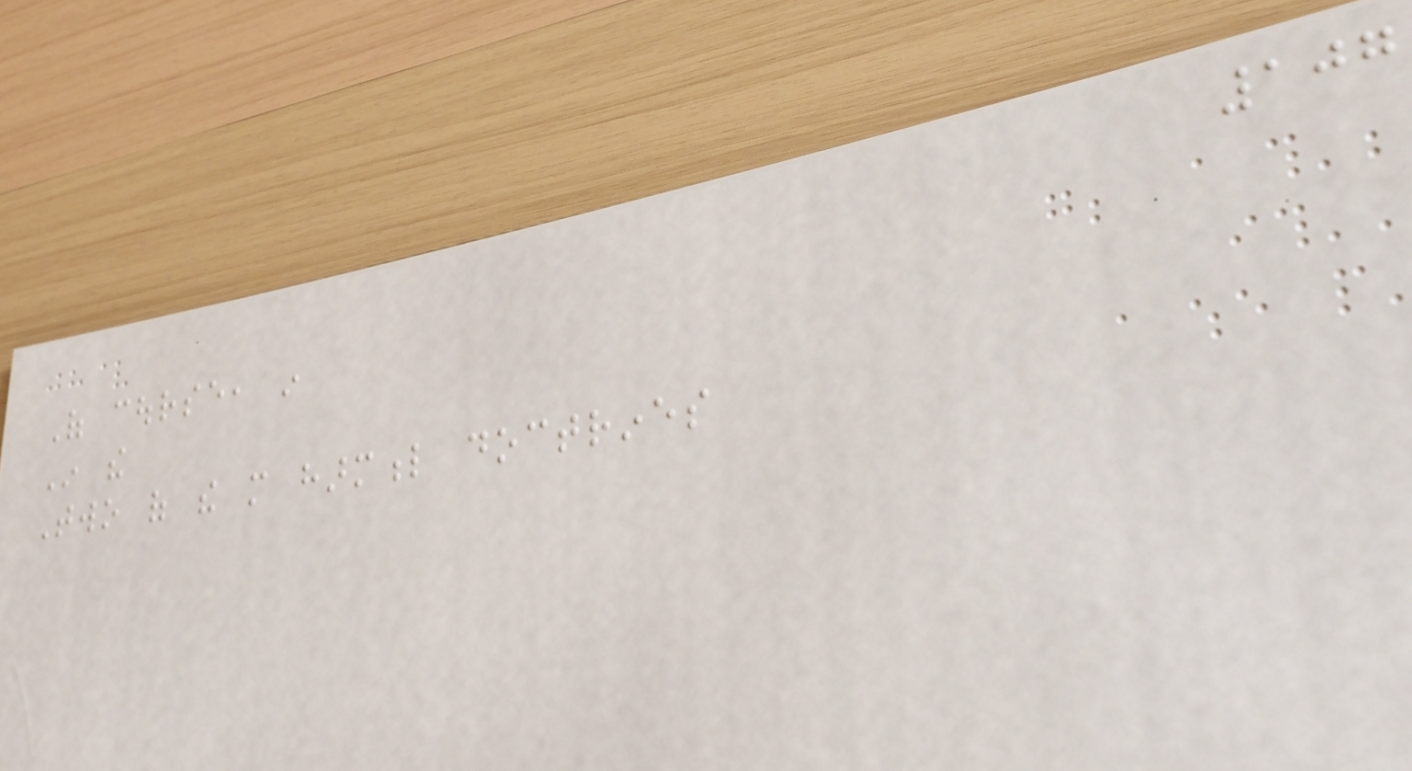107
Of course, in
In the
Two of the more harmful doctrines
